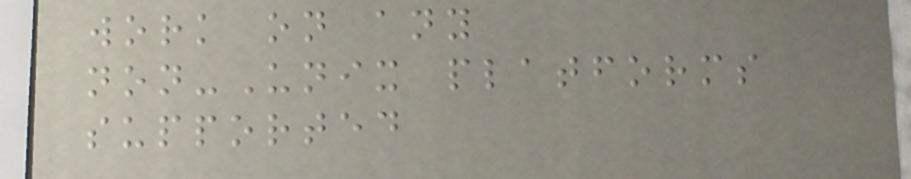work on any
non-Unix platforms
supported
